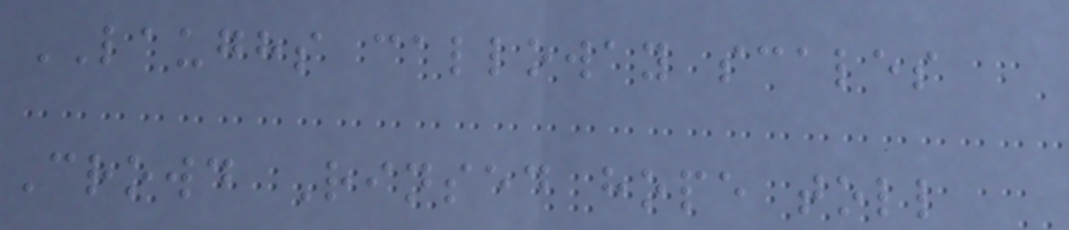LAUGHS calloway scales
Crowd Rinsed hope toll
